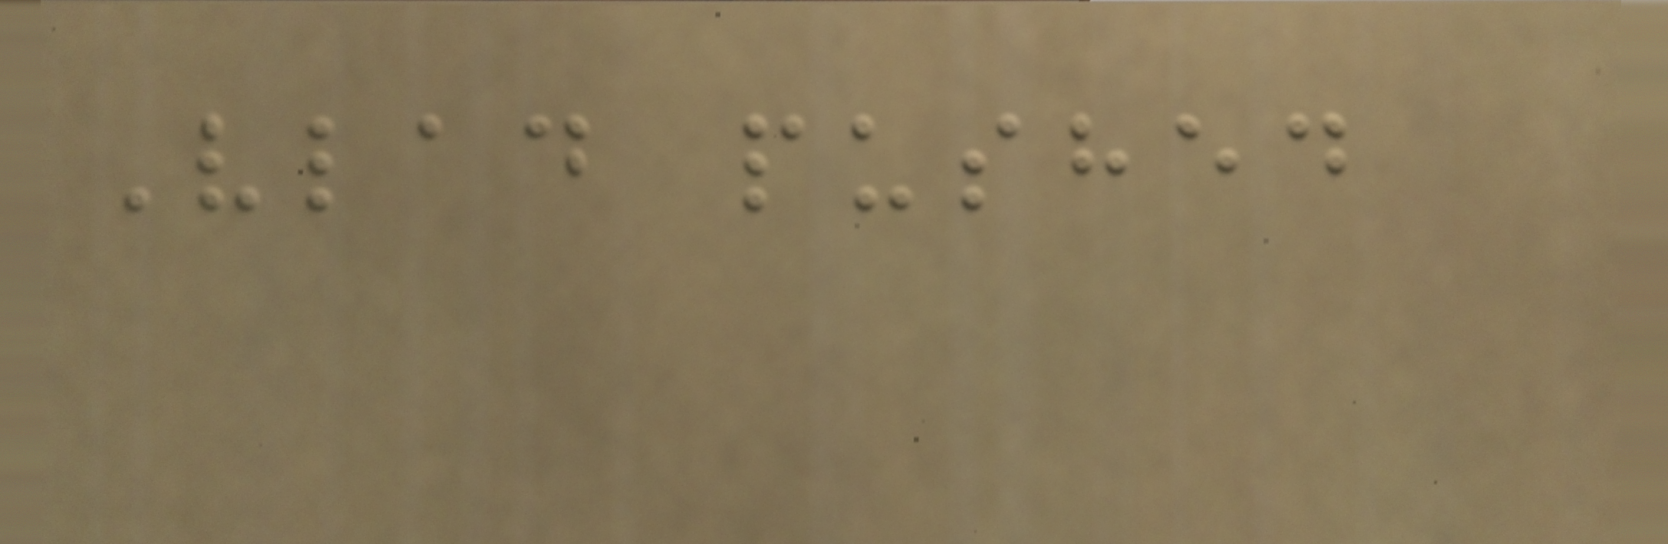Vlad pushed
